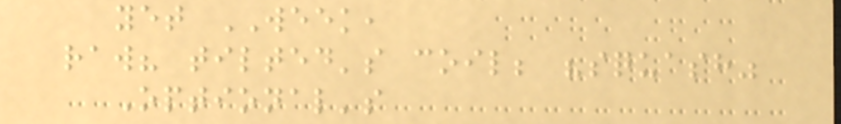yet WEEK,
raw? tilted's coil; "squash"
Optional's
